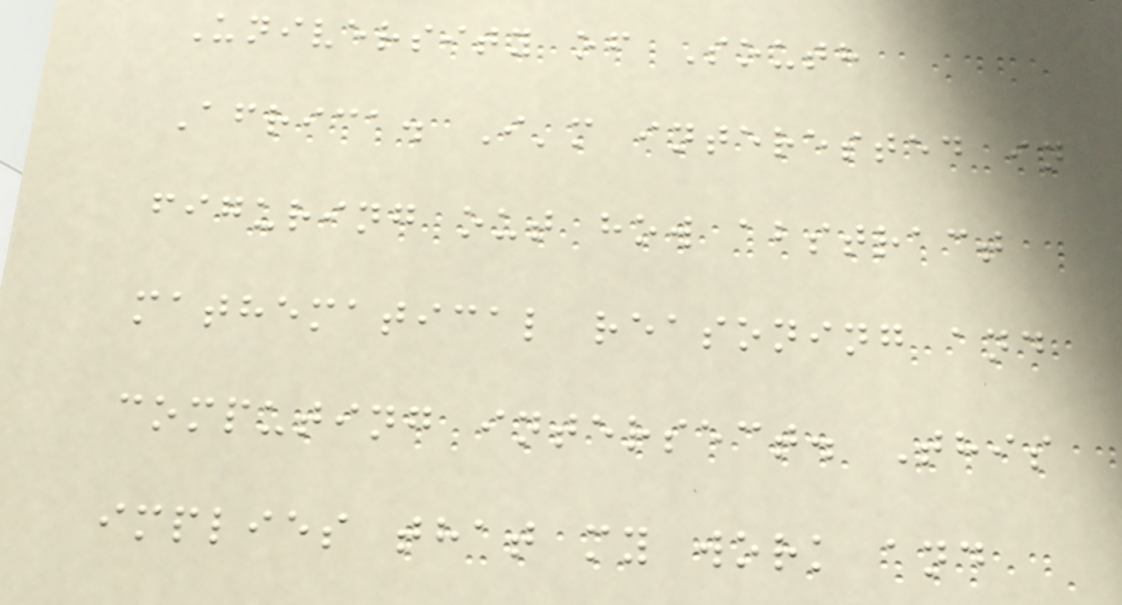University of South
Africa. I'm interested in
figuring out how abstract
mathematical reasoning and
computing intersect. This
implies that my work and
